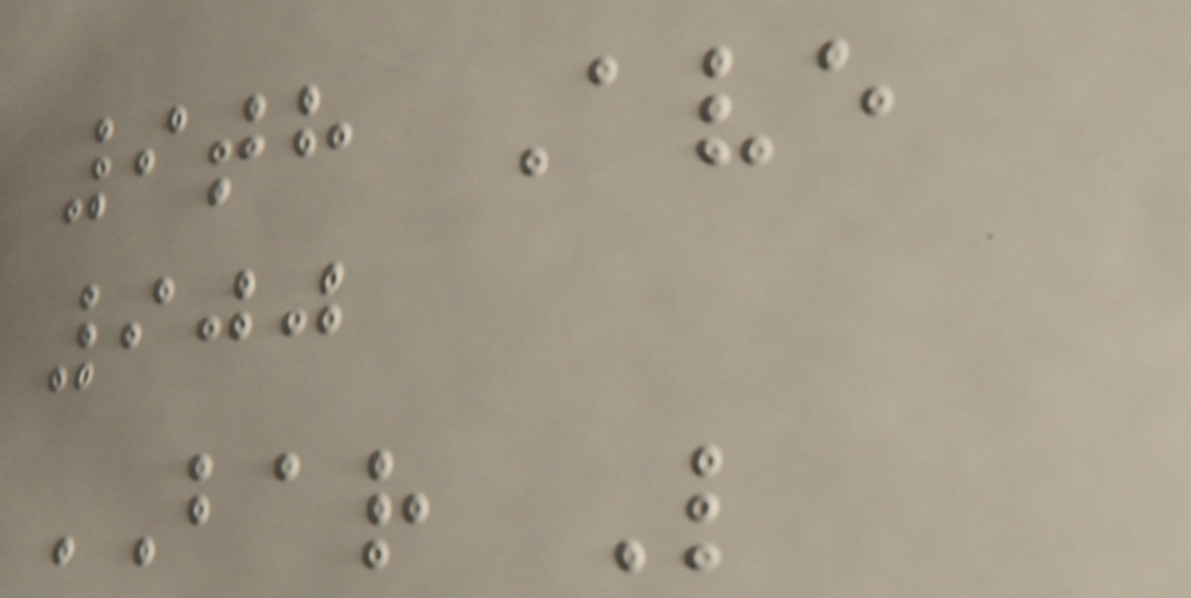9th Ave
900
BAR L
